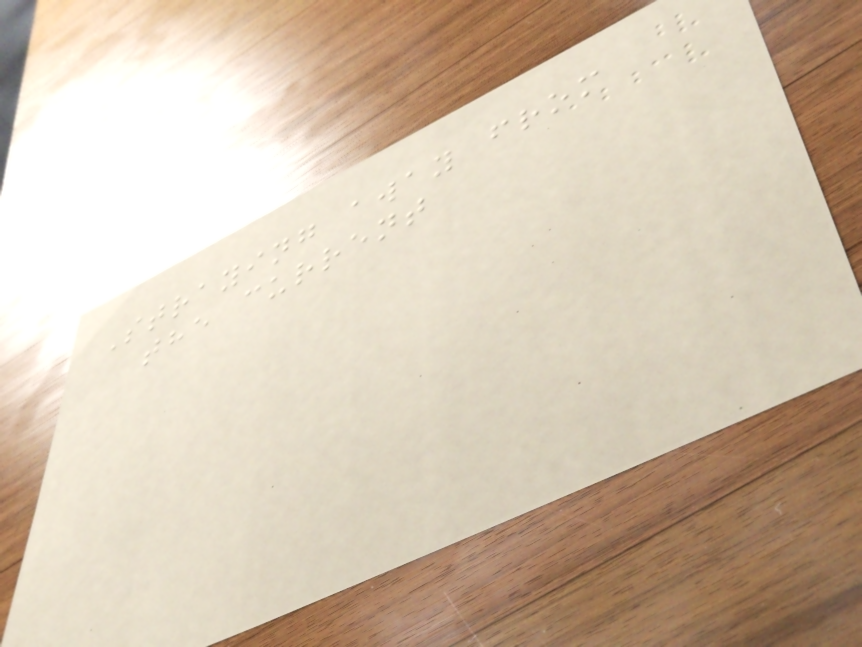Straying away from
the current
